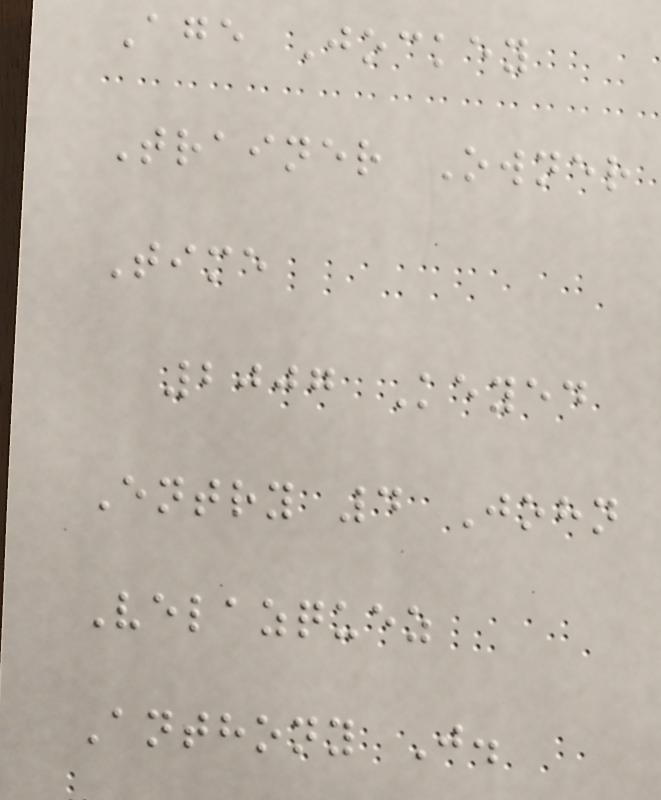Age Jockey
Trainer Owner
Time
2007 Keyed
Entry 4 John
Velazquez
Anthony J.
